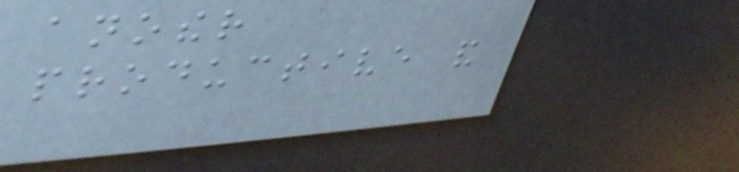another
productive and
